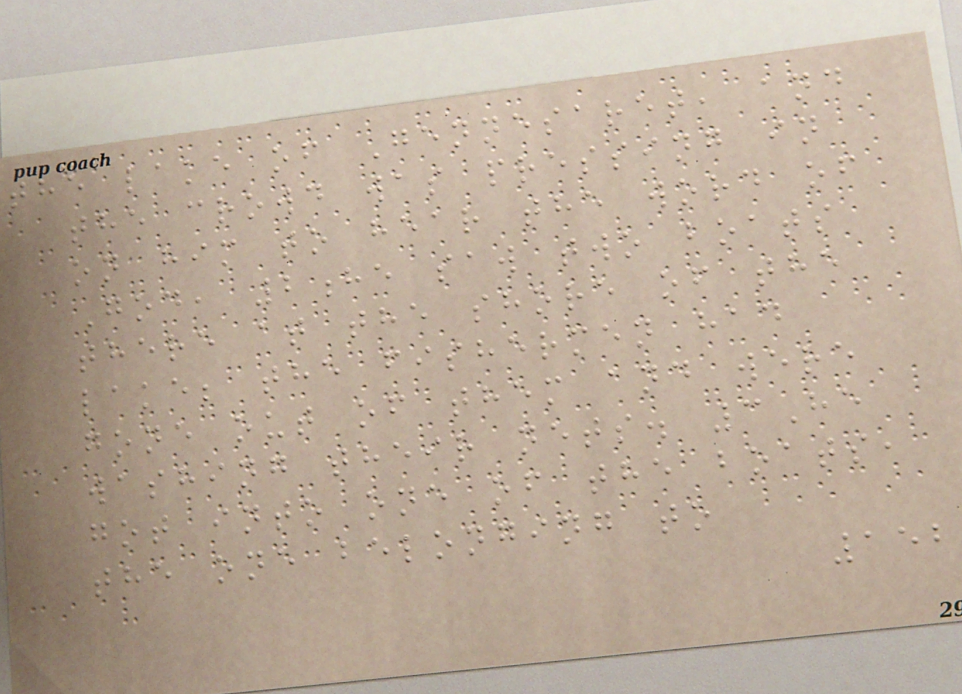the lake of Gennesaret, and
the crowd was pressing in
on him to hear the word of
God, 2he saw two boats
there at the shore of the
lake; the fishermen had
gone out of them and were
washing their nets. 3He
got into one of the boats,
the one belonging to
152
